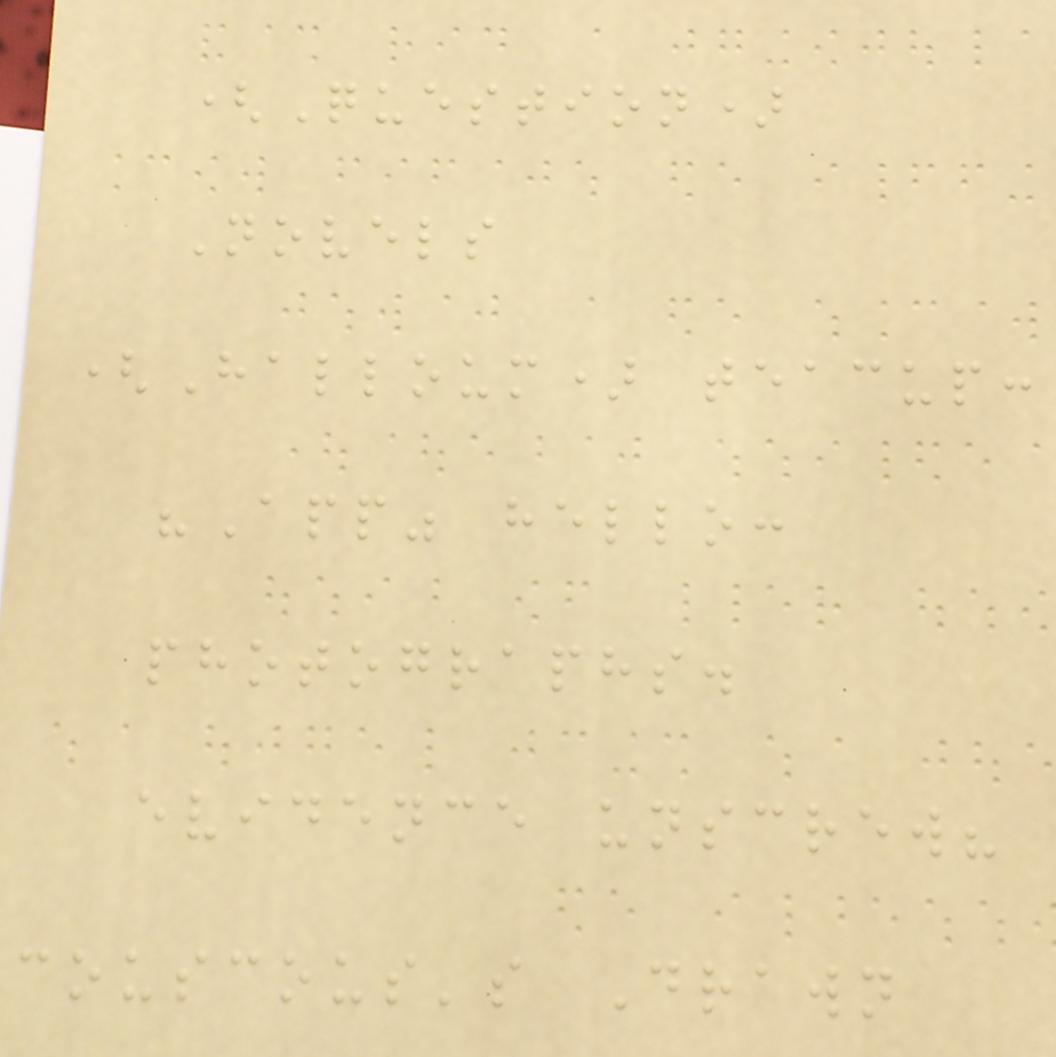(Question)
Novels
(Halloum) teacup:
"App" hello:
photographs.
evidence unscrew?
couscous's Drawn
